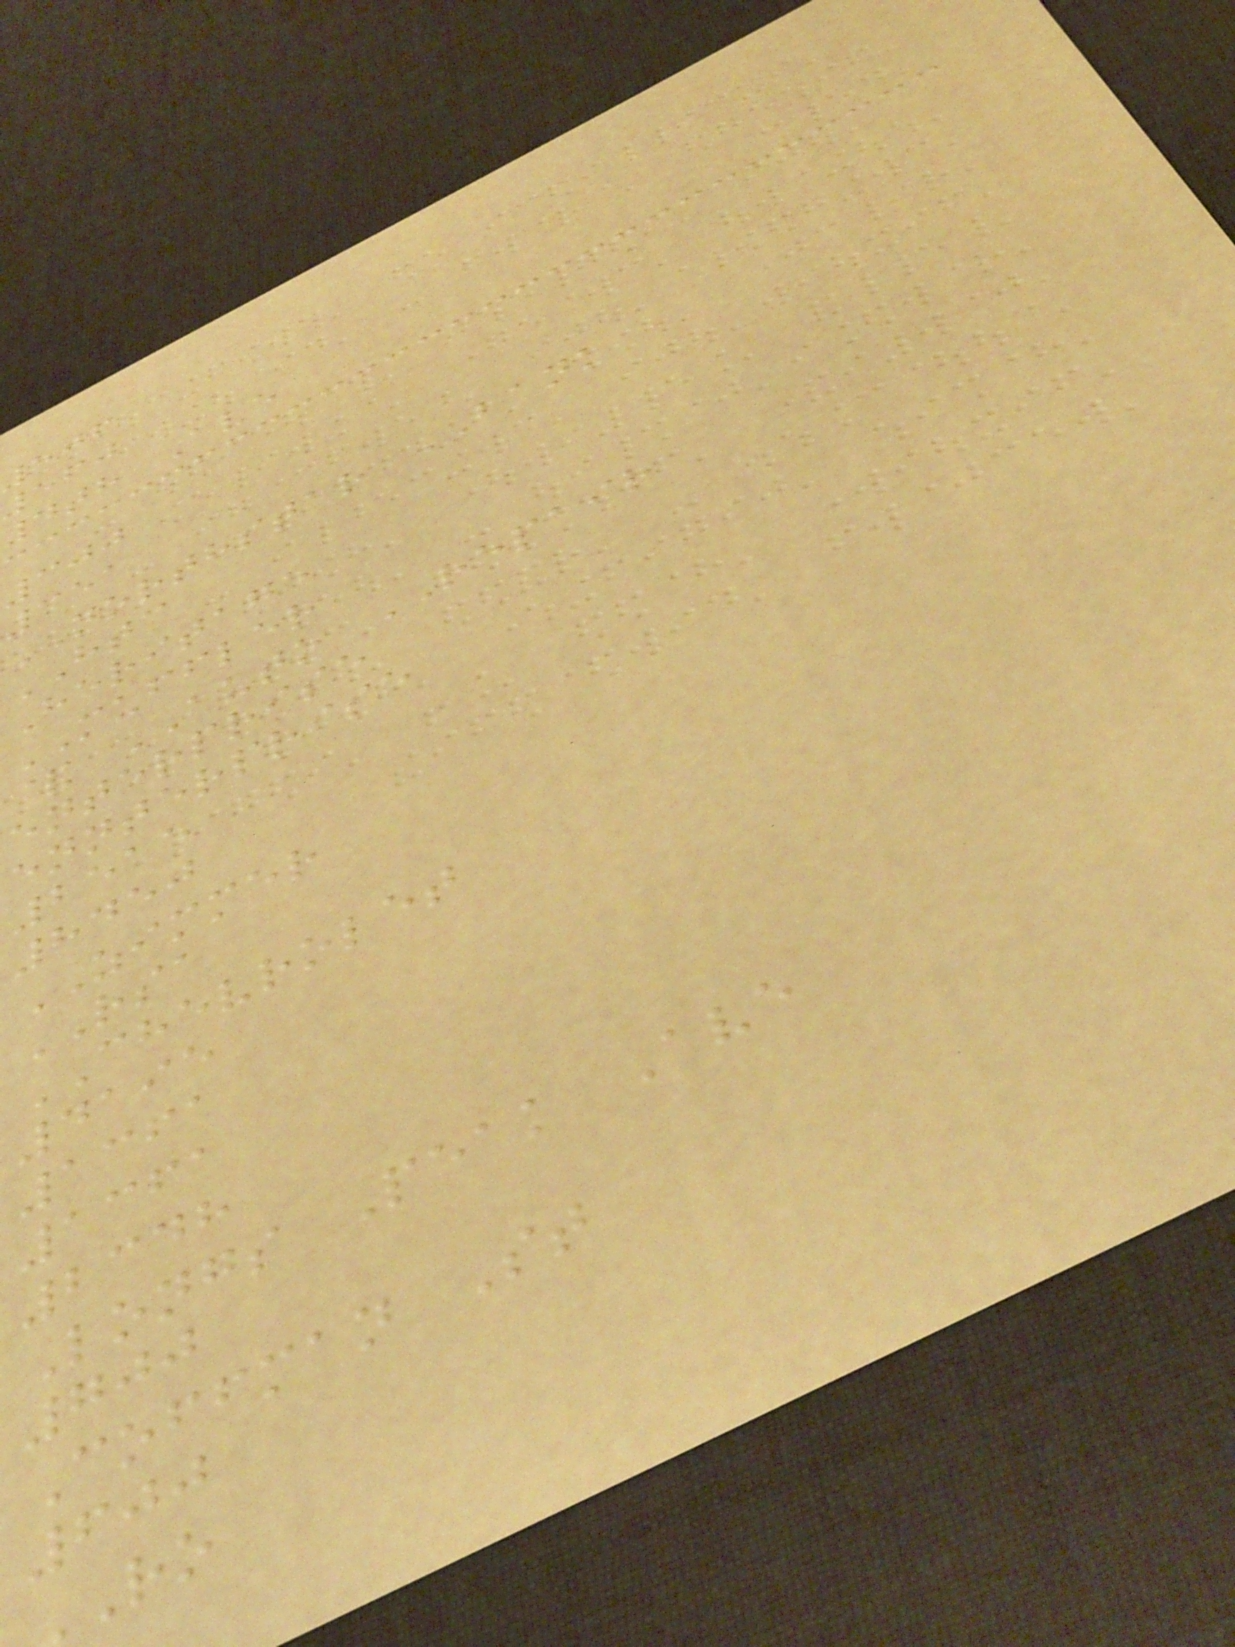506
560
4th Ave
300
351
NORTHSTAR BANK
HTC
Heritage
MUFFLER
& AUTO REPAIR
enterprise
ennterprise
2515
8450
ZIMMER
RSA
CHEVROLET
4195
1361
1361
2348
Longs Peak Ave
700
Coffman St
600
